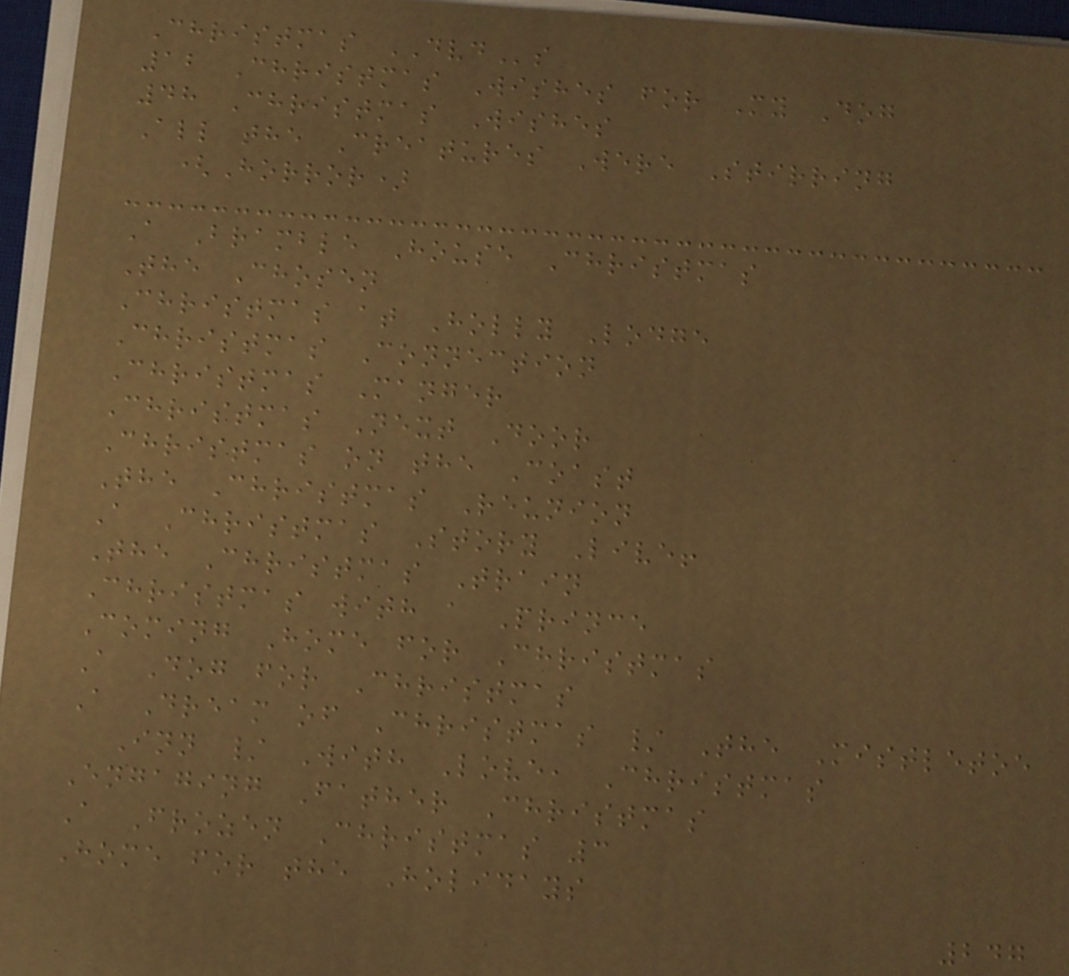Christmas DVDs
12 Christmas Wishes for My Dog
48 Christmas Wishes
All the Creatures Were Stirring
(Horror)
A Bramble House Christmas
The Chosen
Christmas at Holly Lodge
Christmas Connection
Christmas Manger
Christmas Next Door
Christmas on the Coast
The Christmas Reunion
A Christmas Story Live!
The Christmas Train
Christmas with a Prince
Coming Home for Christmas
A Dog for Christmas
A Dream of Christmas / The Mistletoe
Inn / With Love, Christmas
Engaging Father Christmas
A Frozen Christmas 3
Home for the Holidays
247
